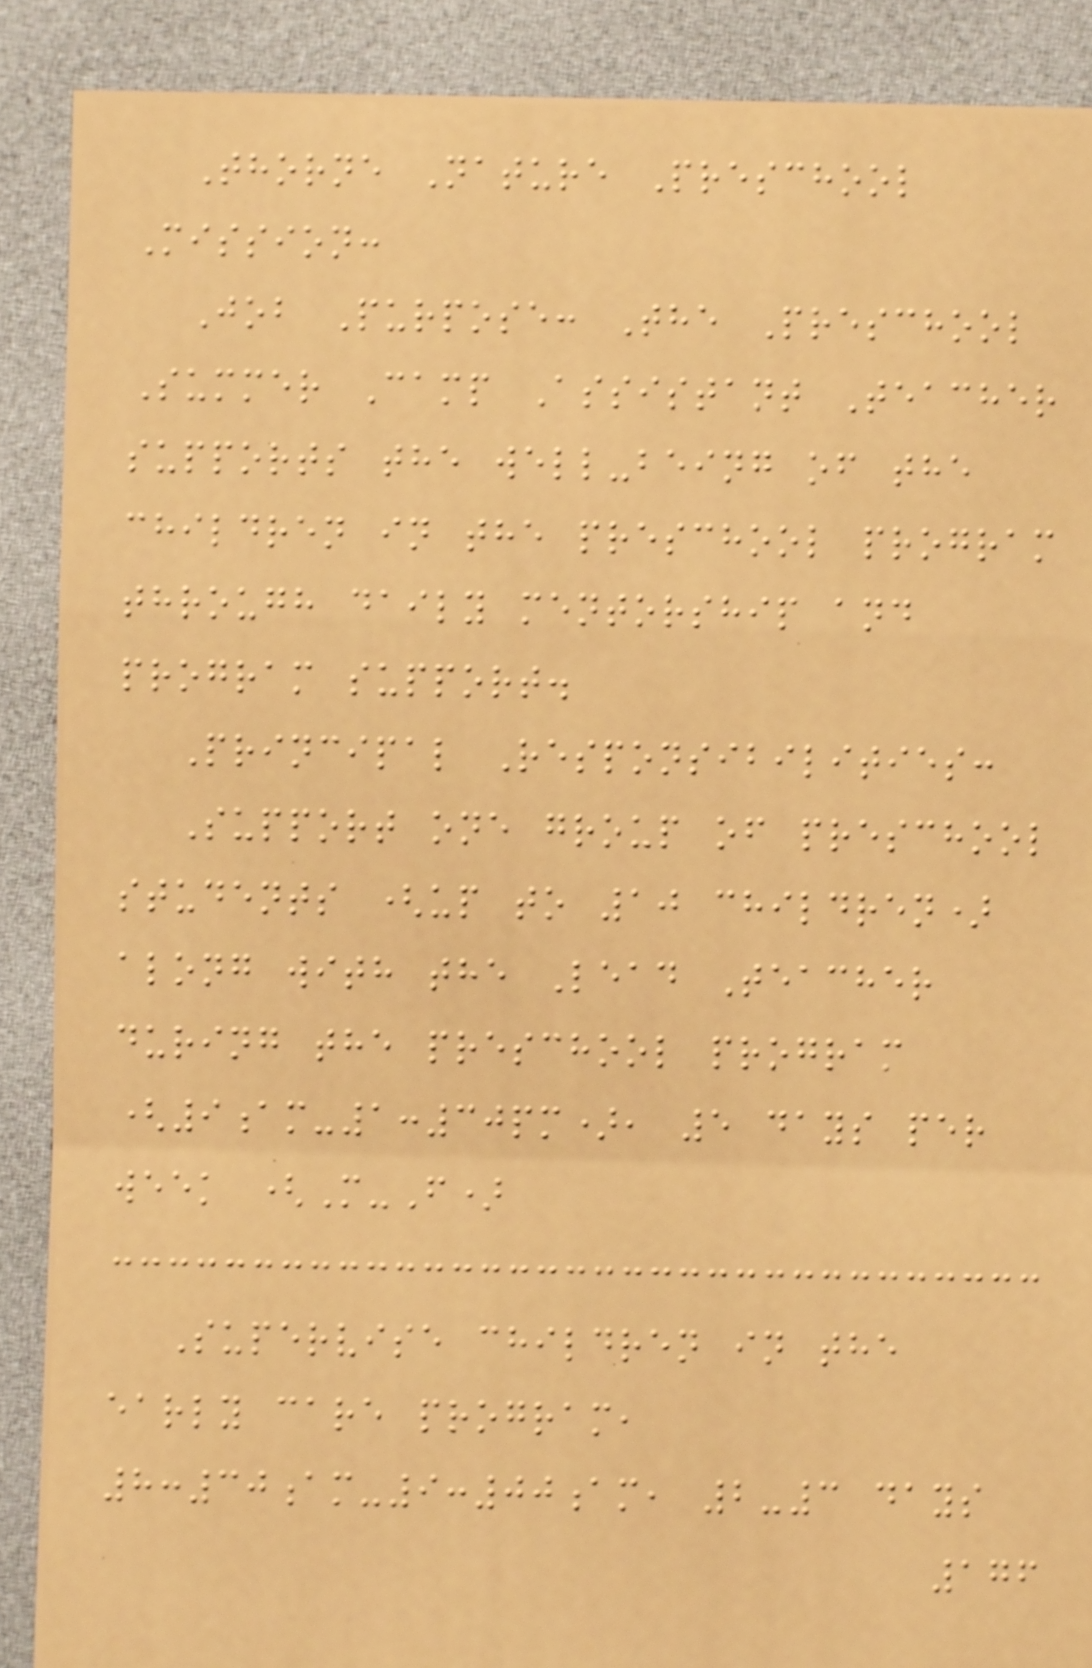Thorne Nature Preschool
Mission:
Job Purpose: The Preschool
Summer Camp Assistant Teacher
supports the well-being of the
children in the preschool program
through daily mentorship and
program support.
Principal Responsibilities:
Support one group of preschool
students (up to 10 children)
along with the Lead Teacher
during the preschool program
(9am-1:30pm), 5 days per
week (M-F)
Supervise children in the
early care program,
8:30am-9:00am, 2-3 days
176
